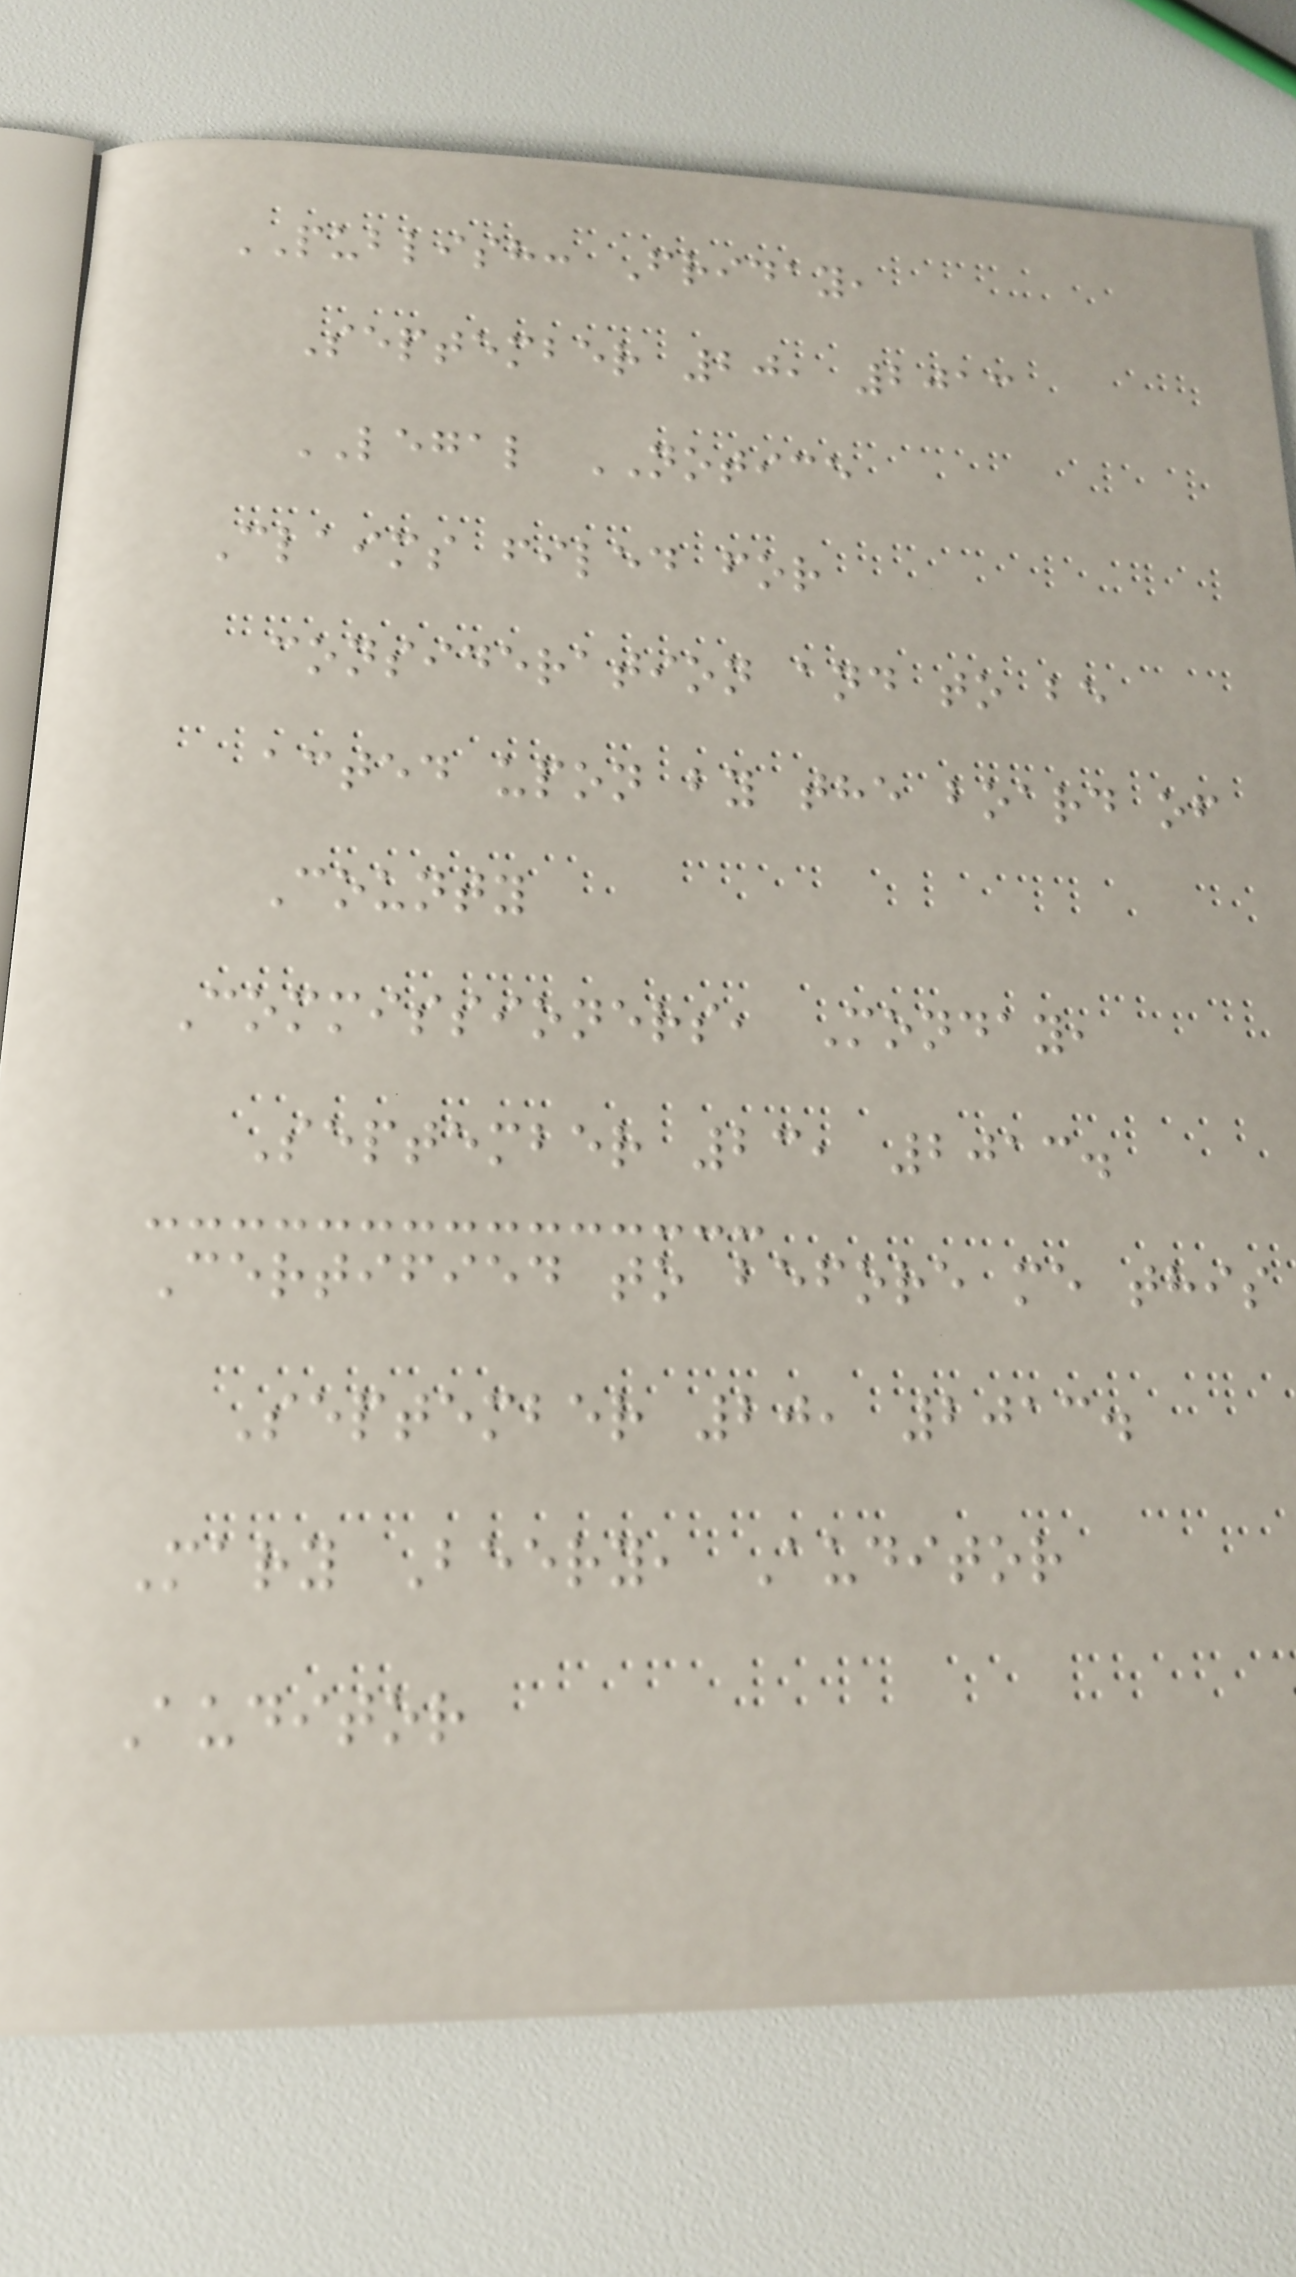PUBLISH: Friday,
September 20, 2013
LEGAL NOTICE
Claims filed for
consideration and to be
acted upon by the board of
County
Commissioners, Monday,
September 23, 2013.
Certified to before me this
September 20, 2013.
Mary Beery, Auditor
Auditor
